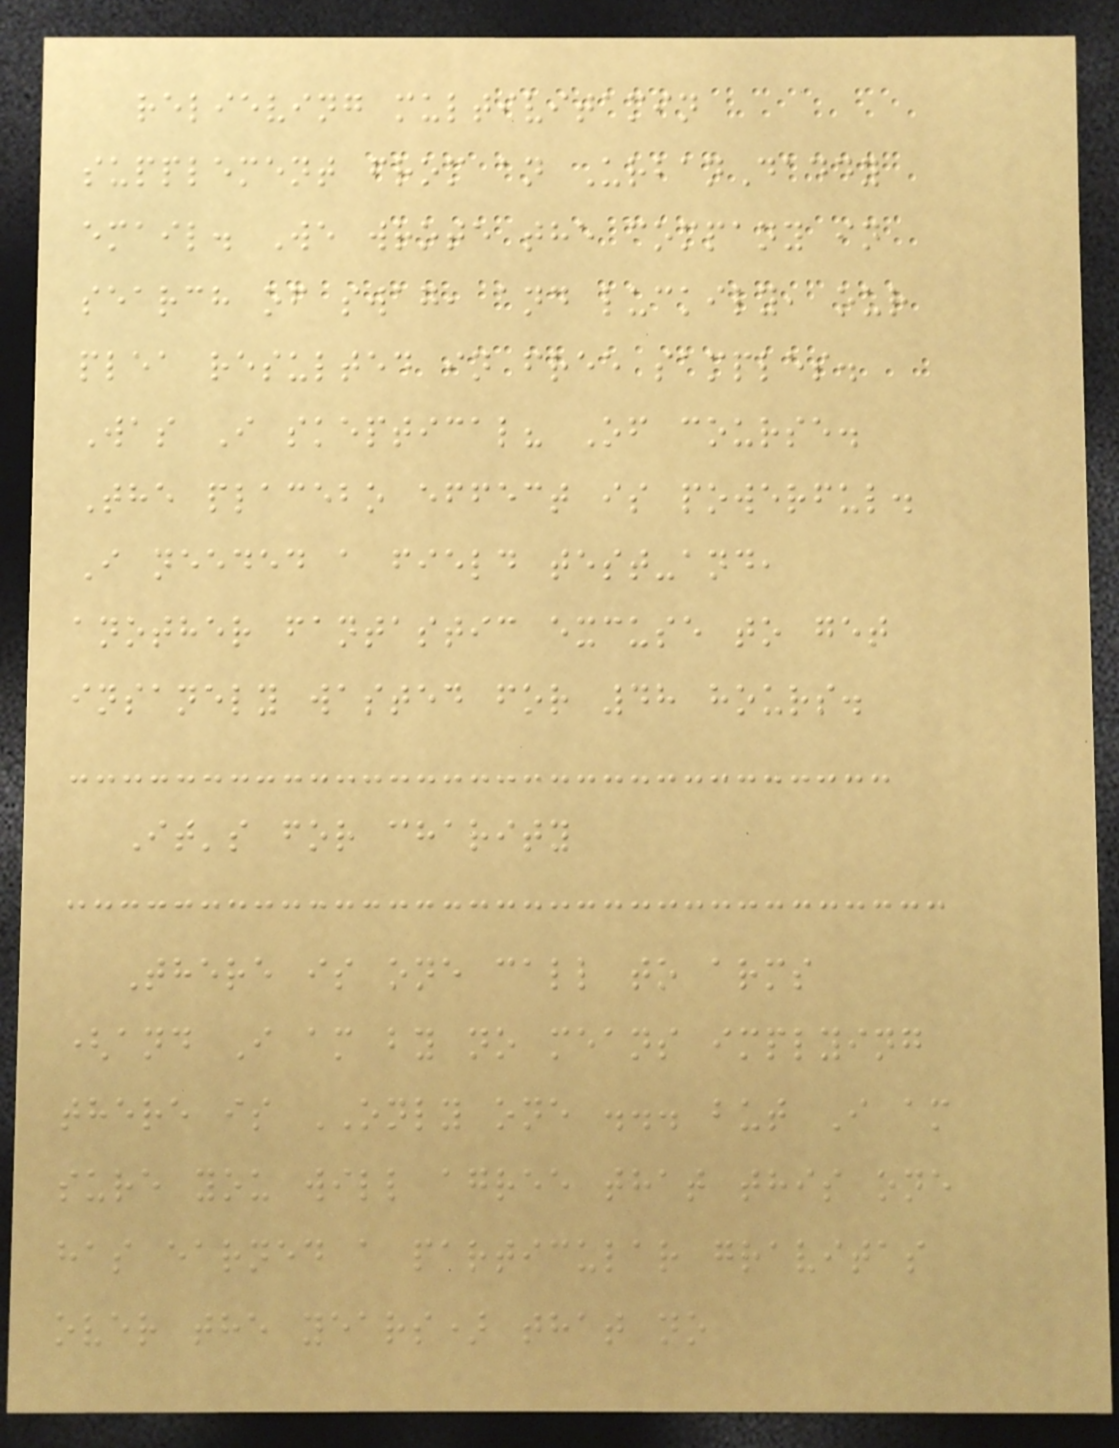relieving multivitamin
supplement from an UrbanDaddy
email. We wrote the company in
search of swag, and luckily, our
plea resulted in free samples.
Was I skeptical? Of course.
The placebo effect is powerful.
I needed a field test-and,
another fantastic excuse to get
insanely wasted for 48 hours.
It's for charity
There is one call to arms
(and I am by no means implying
there is ONLY one ... but I am
sure you will agree that this one
has earned a particular gravitas
over the years) that no
